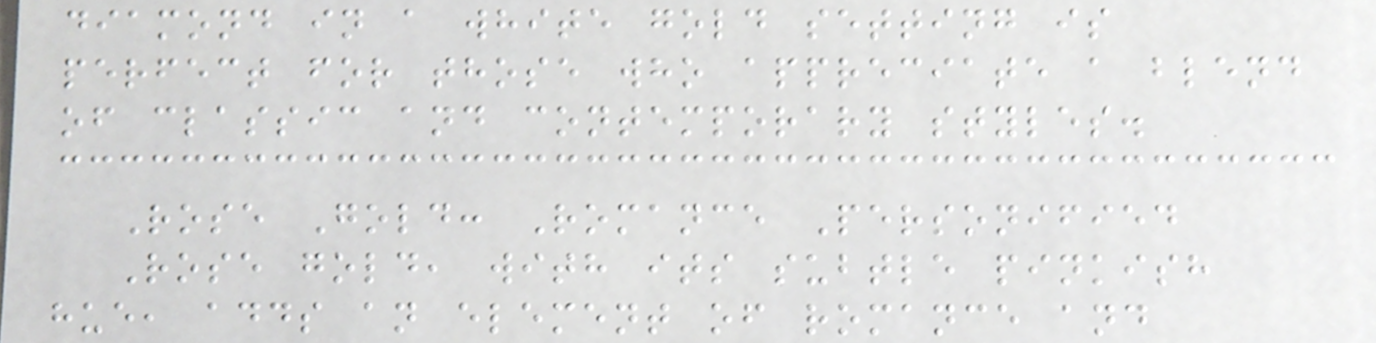diamond in a white gold setting is
perfect for those who appreciate a blend
of classic and contemporary styles.
Rose Gold: Romance Personified
Rose gold, with its subtle pinkish
hue, adds an element of romance and
